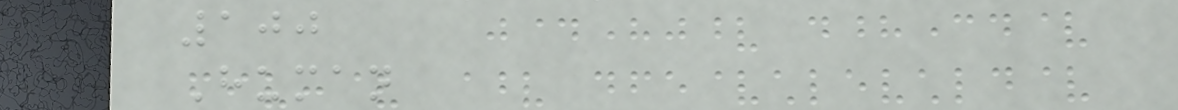100
Human
